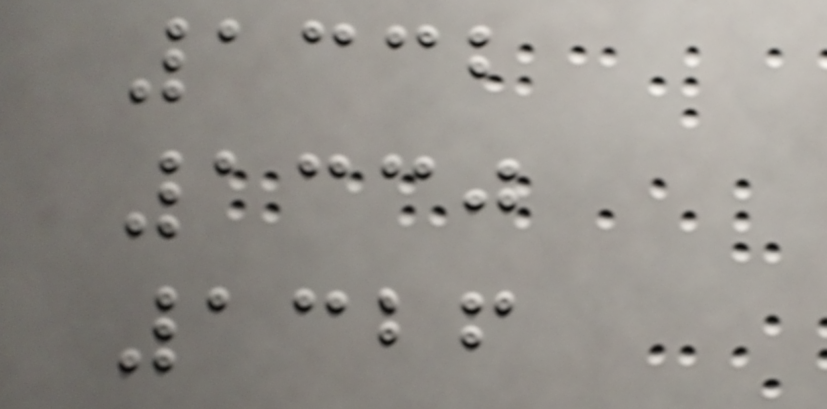1332
1330
1326
